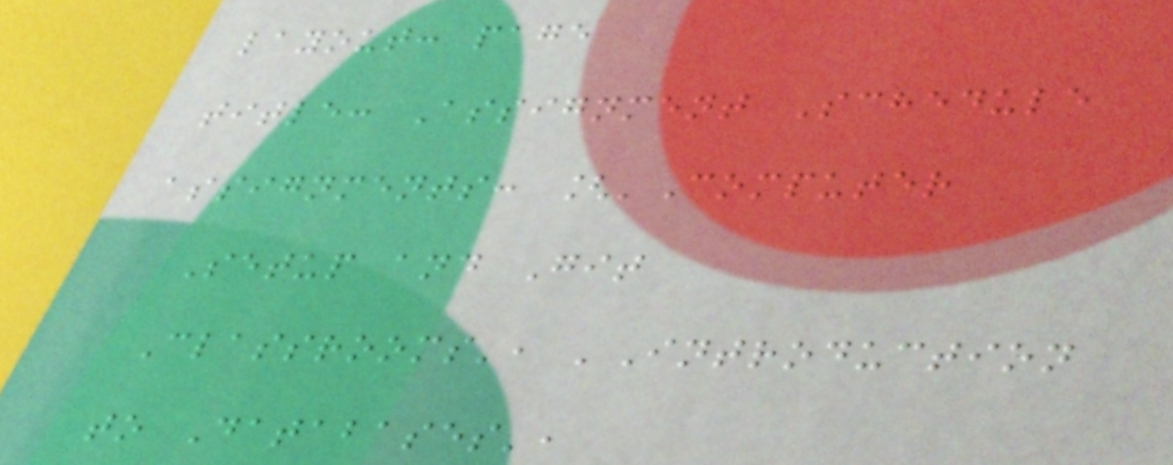layout: page
title: Assignment Schedule
assignments: ['Computer
Setup and Git
Classrooms', 'Introduction
to Databases',
